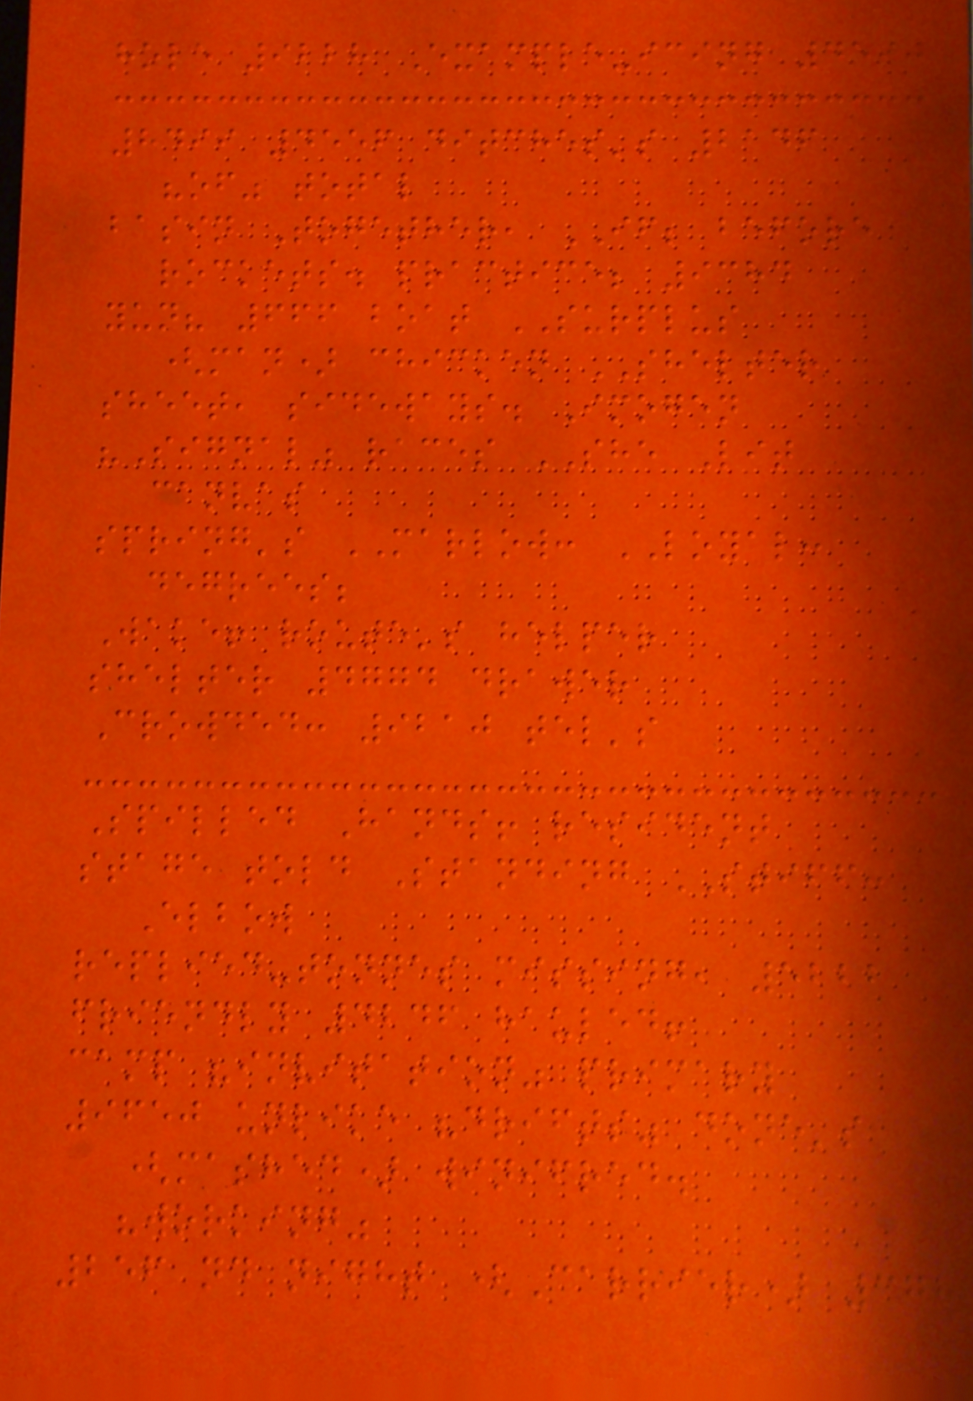hole 9228 Example-icing 4590
8499 4556 ditches's 2146
"of" total
basin Together, IF; before
rockets. practice; 9384
yun? 666 boat SURPLUS
(man) chicken SHELTER
sheet, sideways. Imogen
"Signal" races SHE Lit
canvas
spring's MARLOW: LOYAL:
degrees;
Wake! route's helper
shelter 4774 drawer
Crowded: 9210 tel's
Spilled Hands! resident
stage told Standing STIFF:
Elbow
replied-tonnes missing, 5222
friendly 4246 hauled!
camp "invitation" primary
9650 unlike "drifts" done's
(mashed) winifred.
"working"
256 nd night (Carrier) 378
